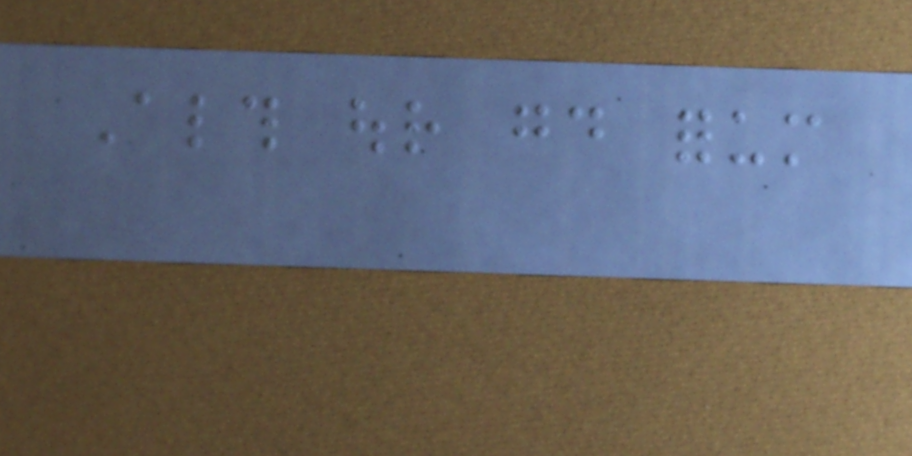Although our good forum
